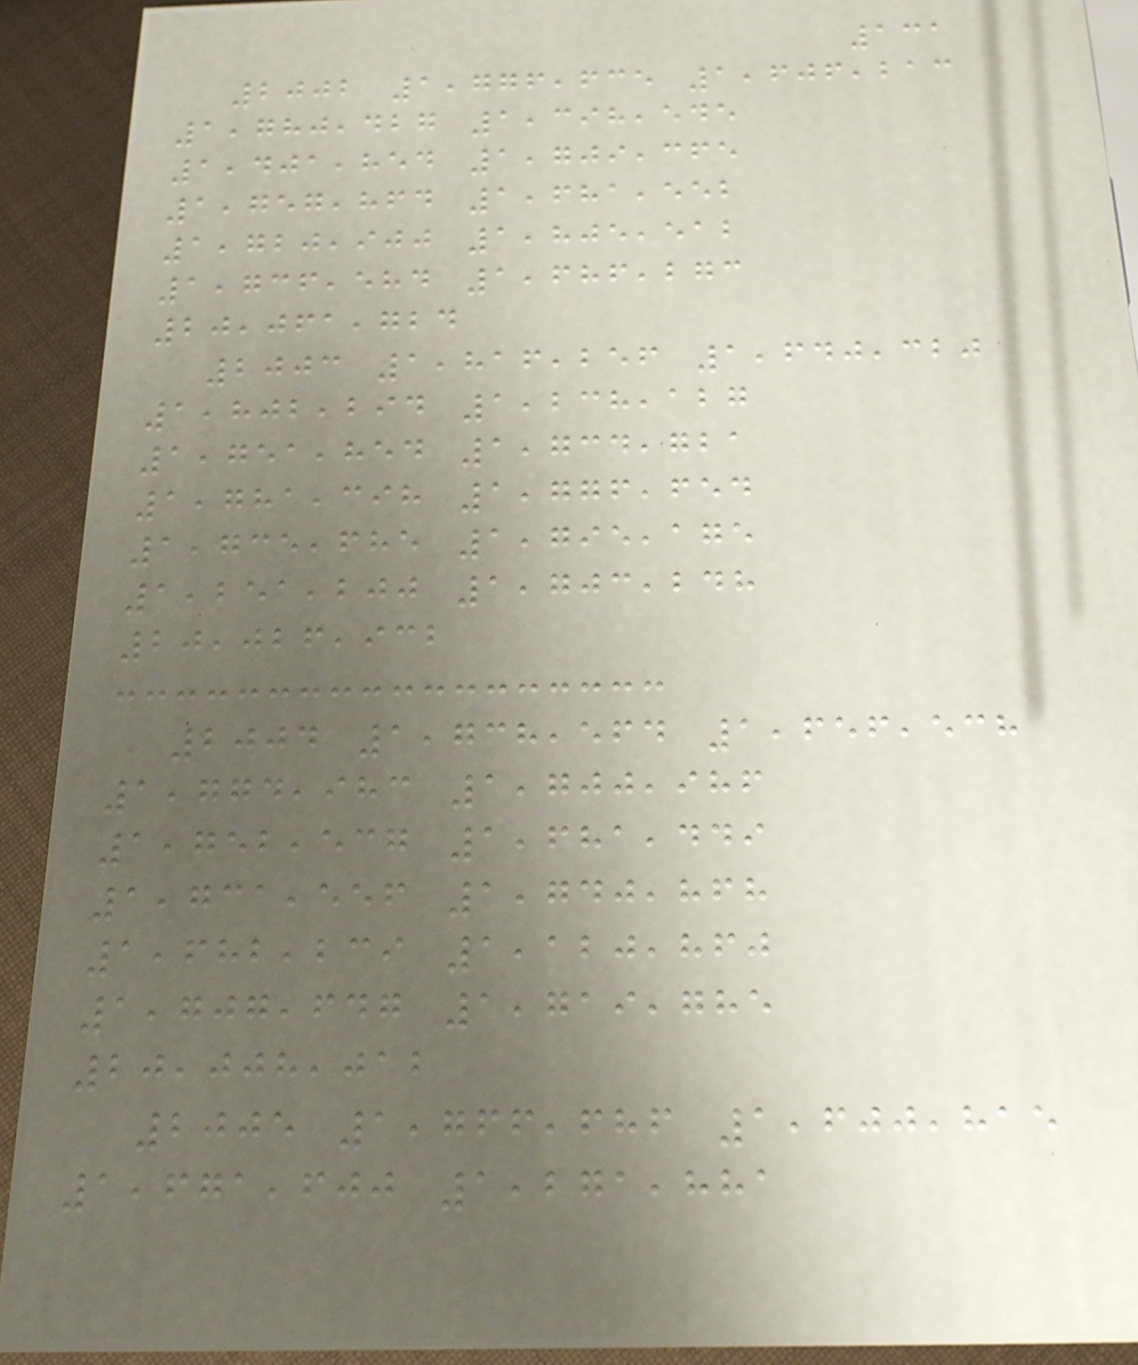131
2002 1,776,635 1,606,213
1,780,427 1,398,545
1,401,854 1,709,365
1,757,864 1,681,552
1,720,900 1,805,512
1,736,584 1,686,273
20,061,724
2003 1,816,256 1,640,320
1,802,294 1,238,127
1,751,854 1,734,721
1,781,398 1,776,654
1,735,685 1,795,175
1,251,200 1,703,248
20,026,932
2004 1,738,564 1,656,538
1,774,983 1,700,986
1,752,537 1,681,449
1,731,556 1,740,868
1,682,239 1,120,860
1,707,647 1,719,785
20,008,012
2005 1,766,686 1,600,815
1,671,600 1,271,881
